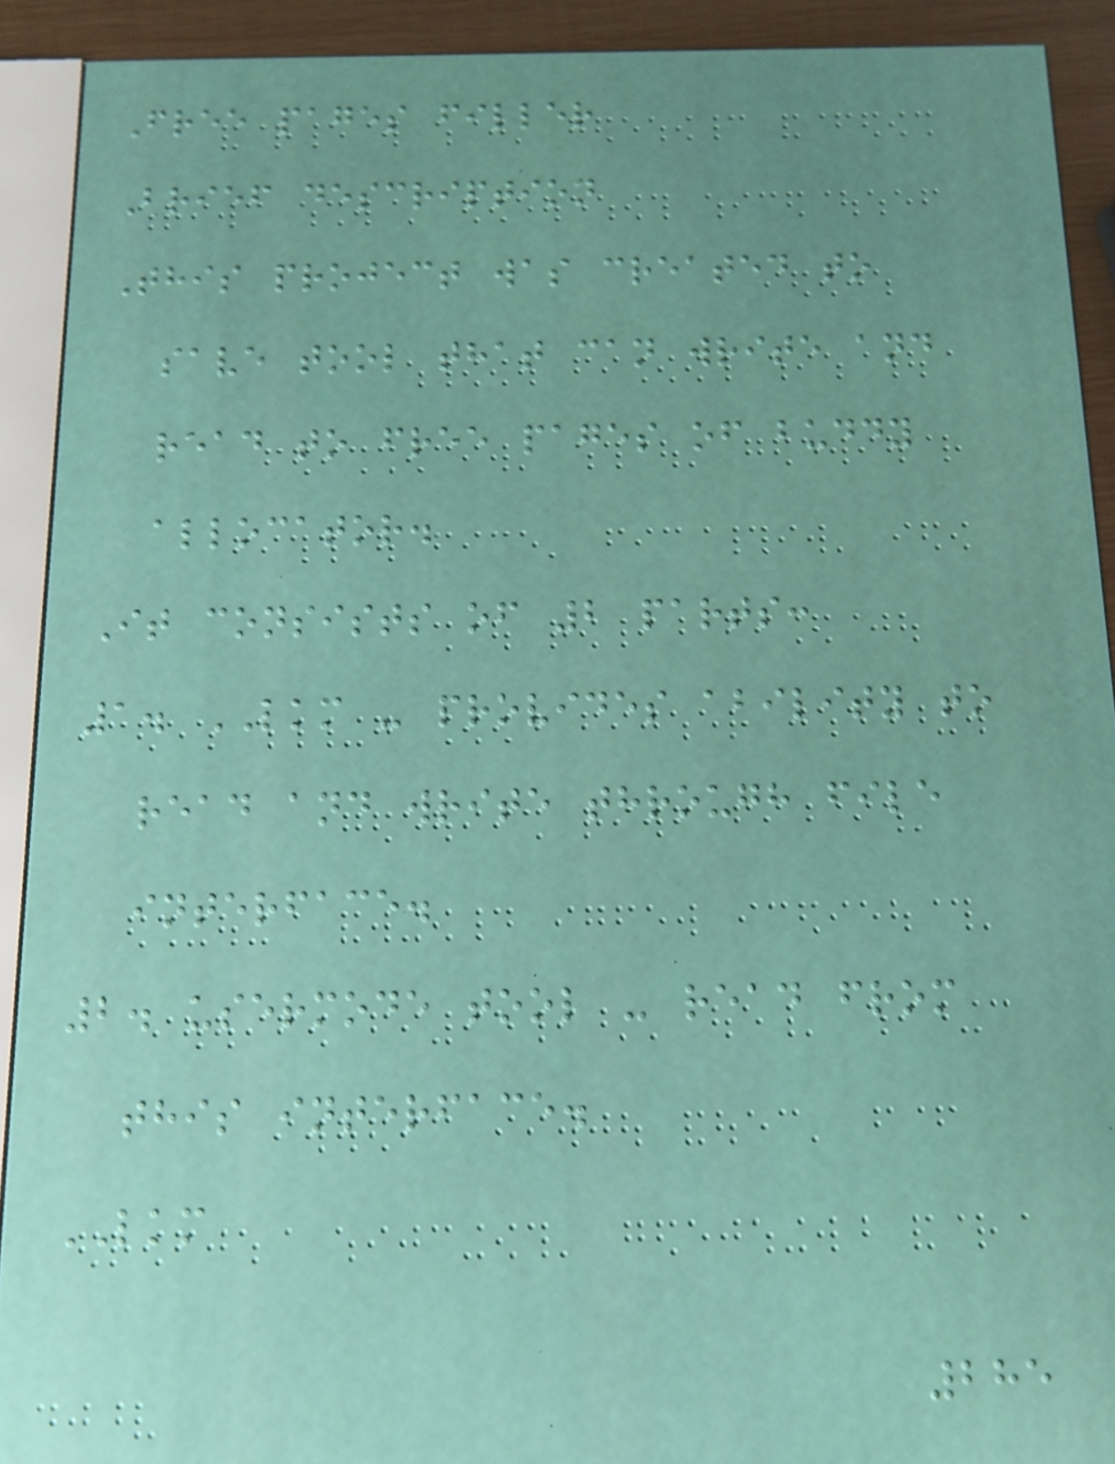Free pages filler
Brief description
This project was created to
save tool that can write and
read to free pages of buddy
allocator.
It consists of 2 parts:
1. LKM - provides ability to
read and write through file
interface.
2. usermode tool - read from
this interface.
LKM
285
